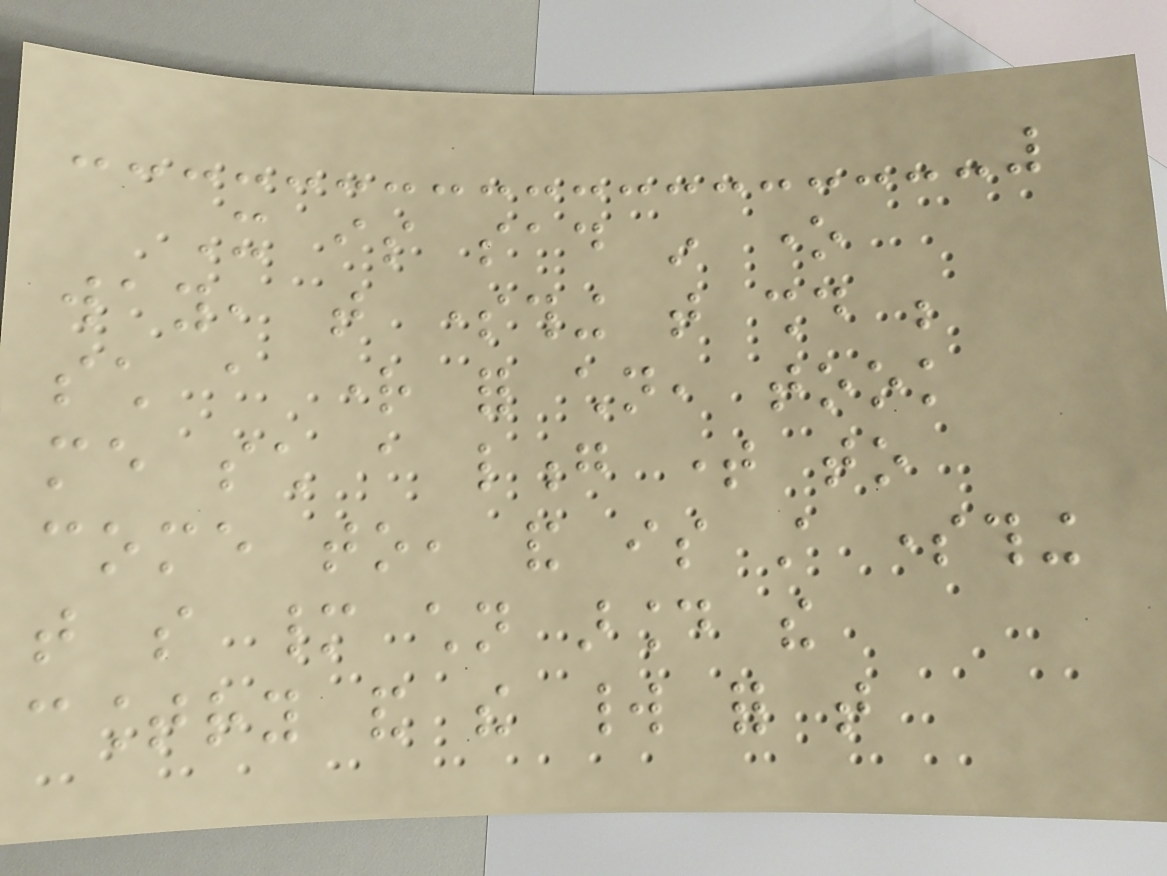It is sad in one
way, that something that should be
such a right for children, took
me such a long time to
come to, and is still something
that so many children around the
country and the world for that
